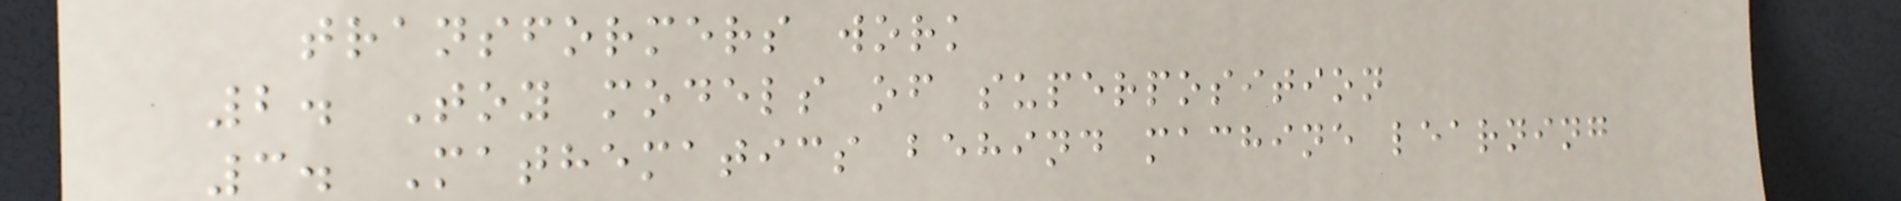transformers work
2. Toy models of superposition
3. Mathematics behind machine learning
